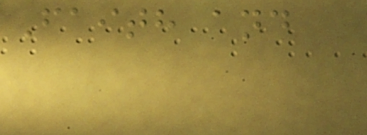Faith and
